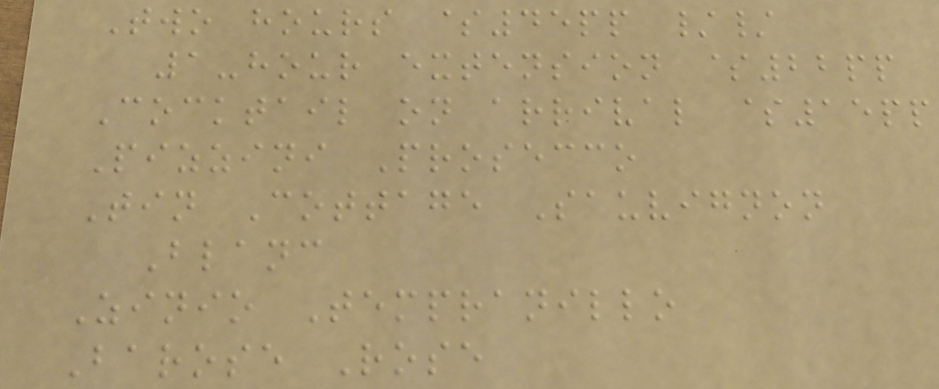Two hours $45pp //
1-hour extension $22pp
Cocktail on arrival $15pp
Pizzini Prosecco
Tin Cottage Sauvignon
Blanc
Zinio Tempranillo
Barose Rose
